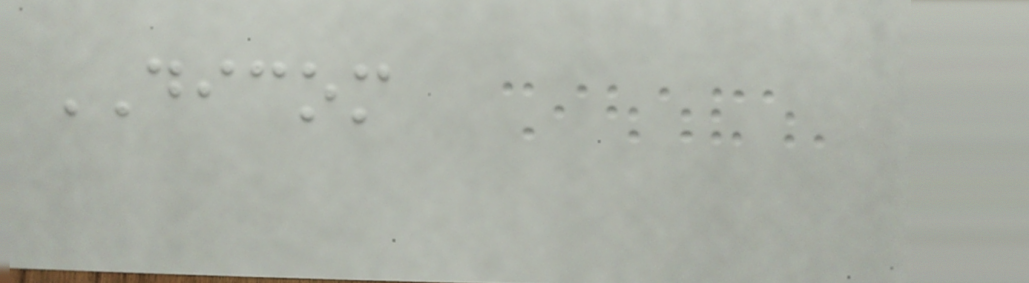DICOM
